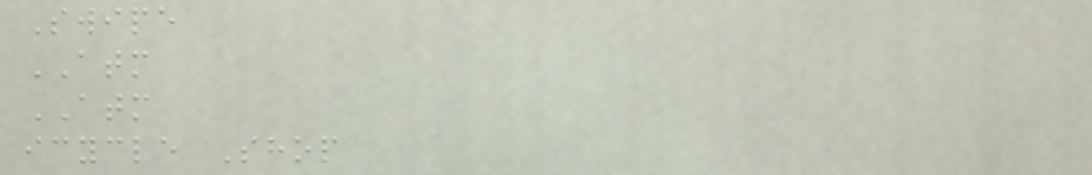Swipe
ATM
ATM
icycle Shop
